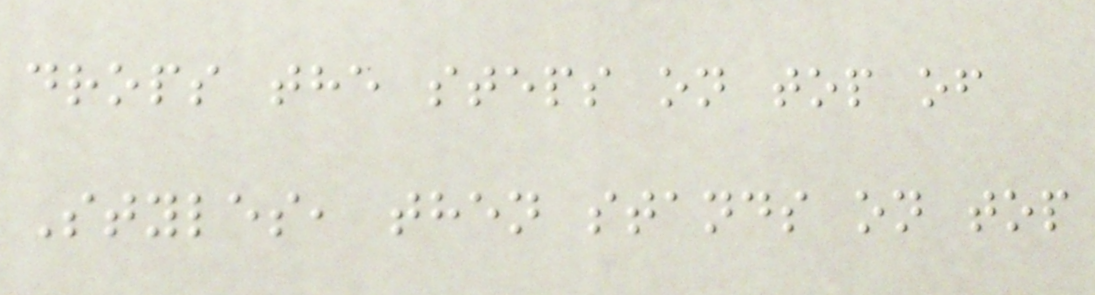drops the steps on top of
Styles, then stands on top
